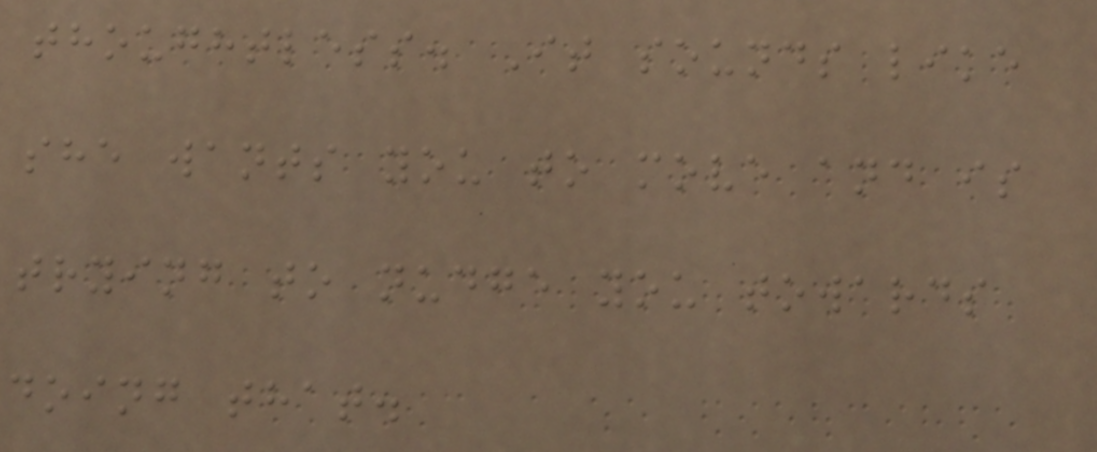thoughtless. It sounds like
she wants you to move and is
trying to nudge you towards
doing that.
